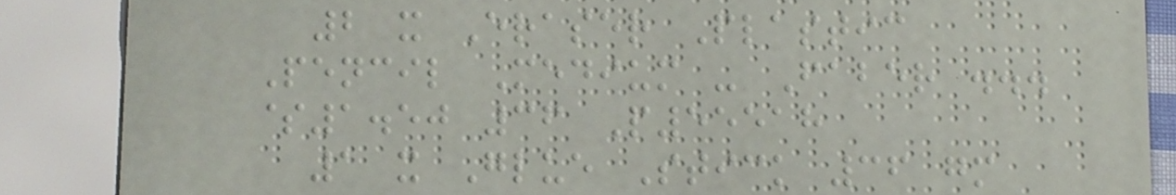2 x Eraser Plastic
Pencil Medium - Faber ...
$1.50 36 P55518
1 x Glue Stick 36 gm
